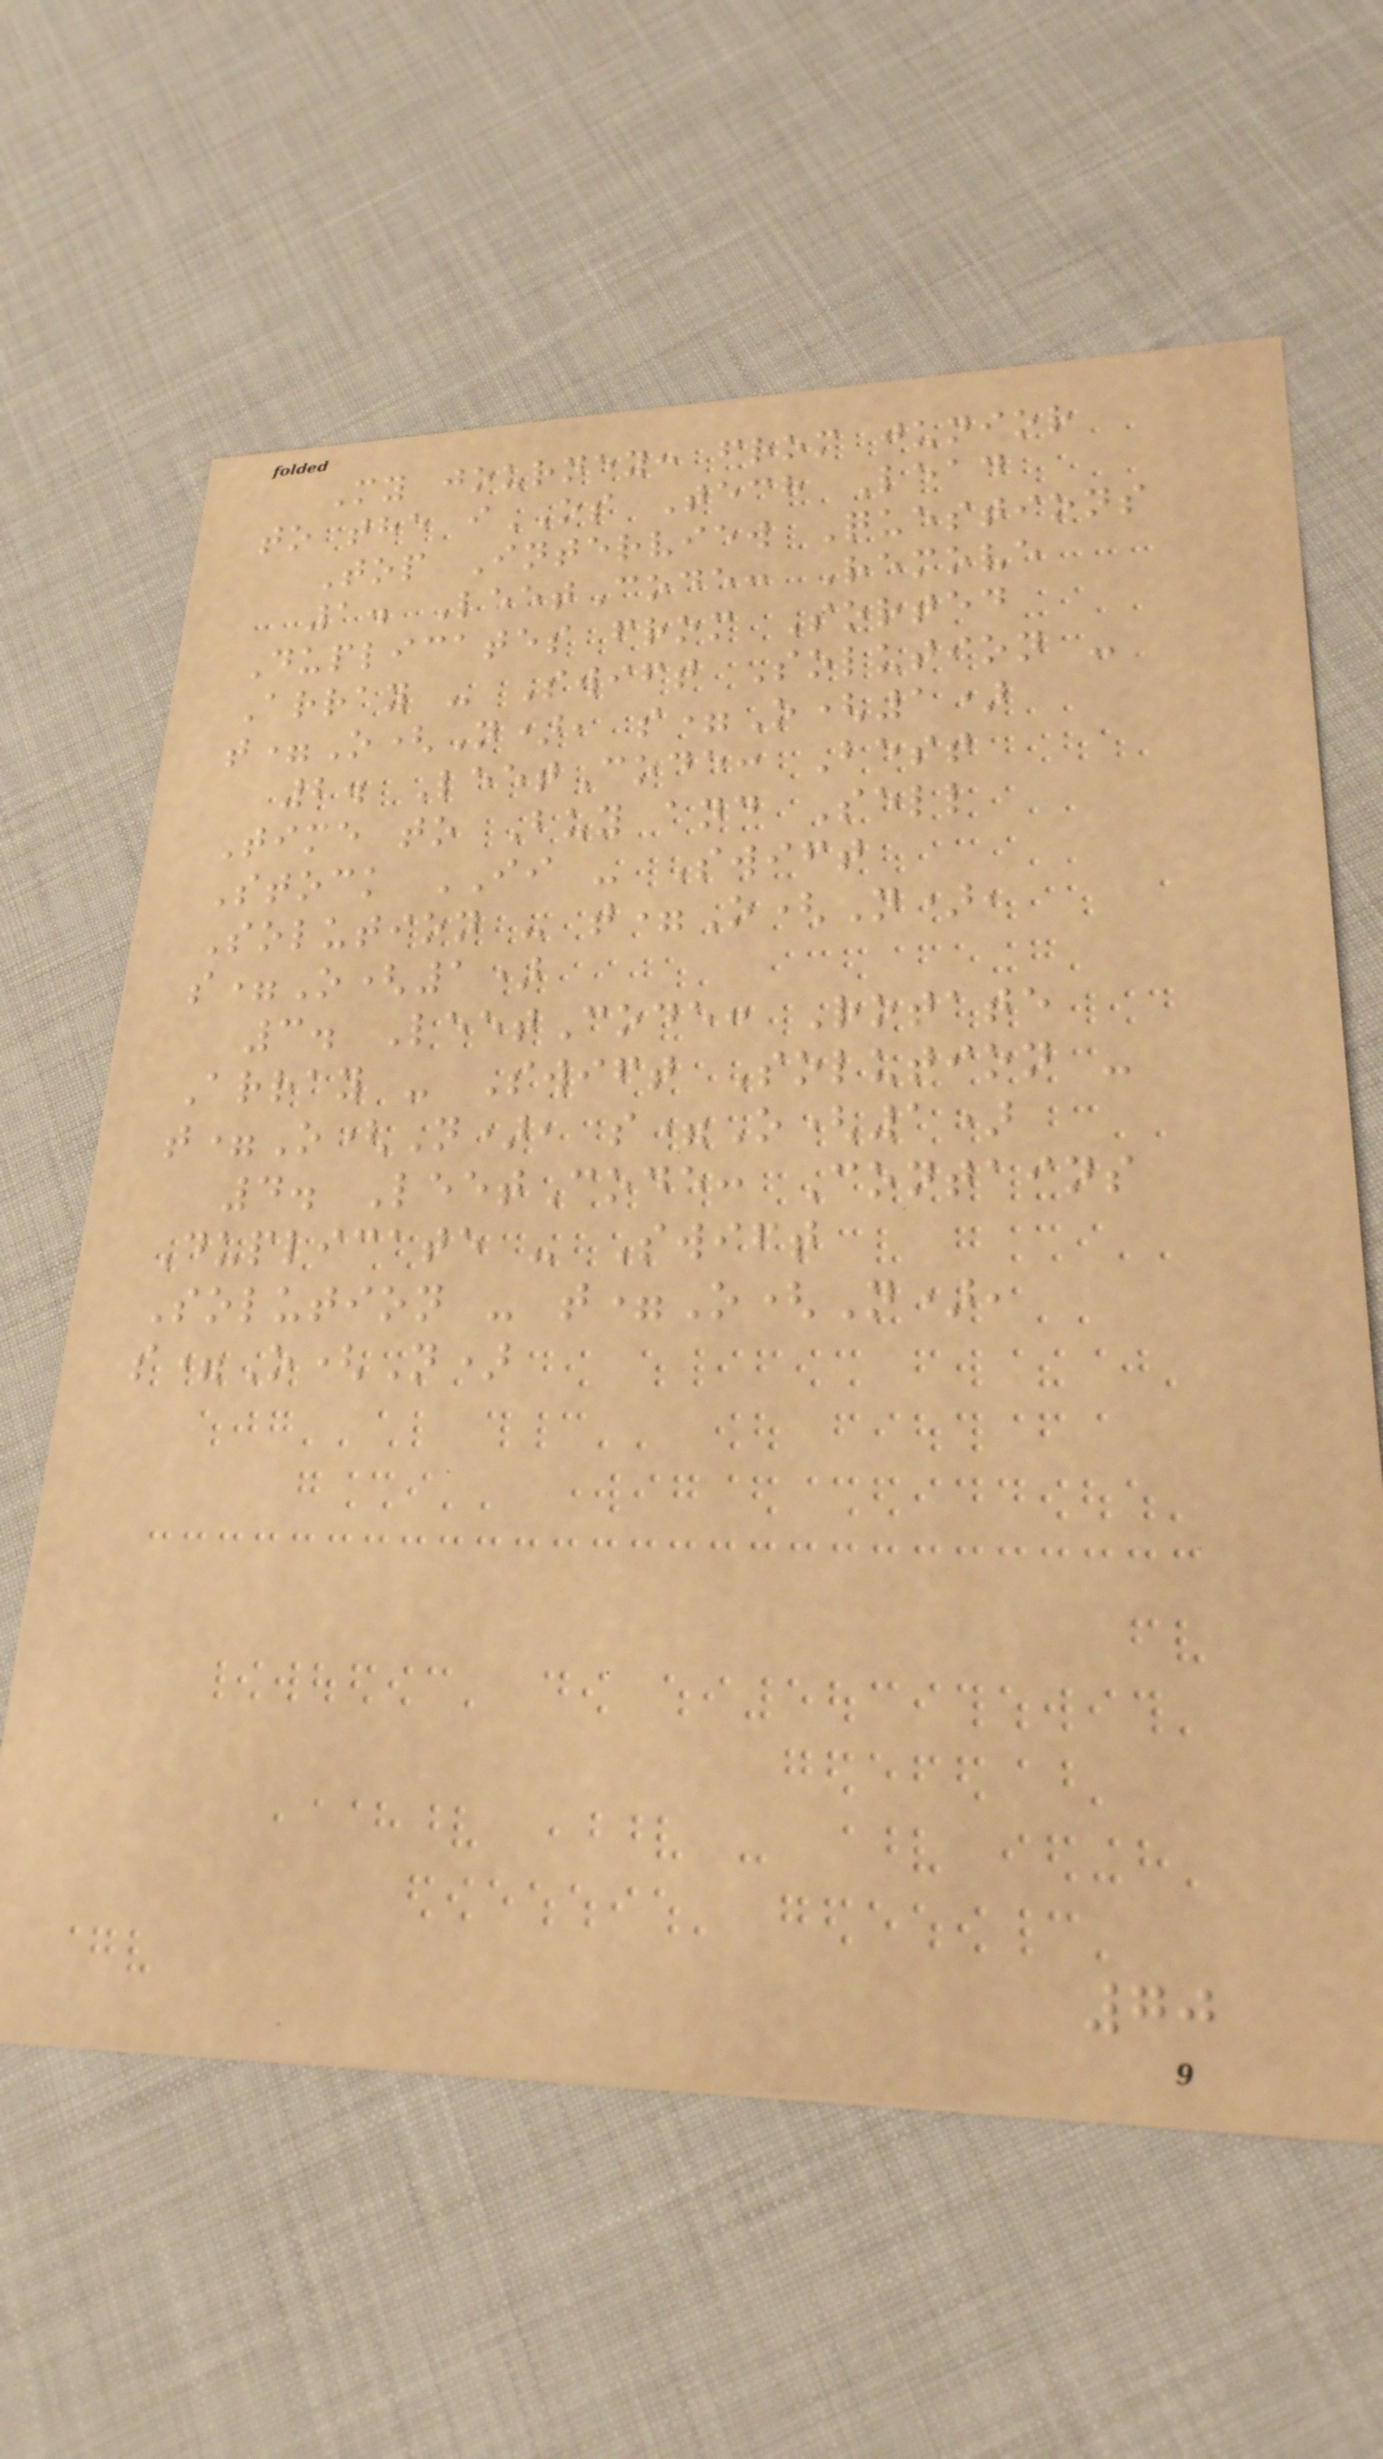My journey: from junior
to the iOS Tech Lead
Top Interview Questions
1. LeetCode: Remove
Duplicates from Sorted
Array - Swift Solution -
t=O(N), s=O(1)
2. LeetCode: Best
Time to Buy and Sell
Stock II - Swift
Solution - t=O(N),
s=O(1)
3. LeetCode: Rotate
Array - Swift Solution -
t=O(N), s=O(1)
4. LeetCode: Contains
Duplicate - Swift
Solution - t=O(N),
s=O(N)
70
